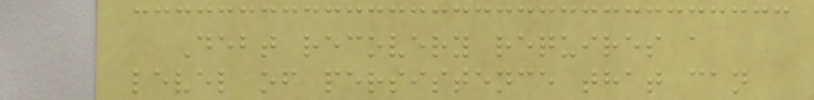Debt recovery requires a
level of persistence that can
